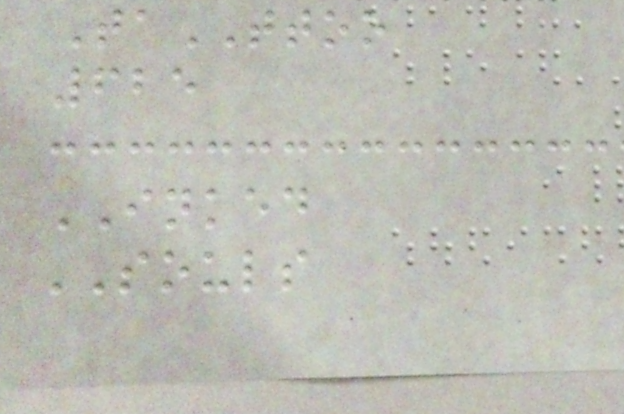TaTTOO
625
INKED
SOULS
